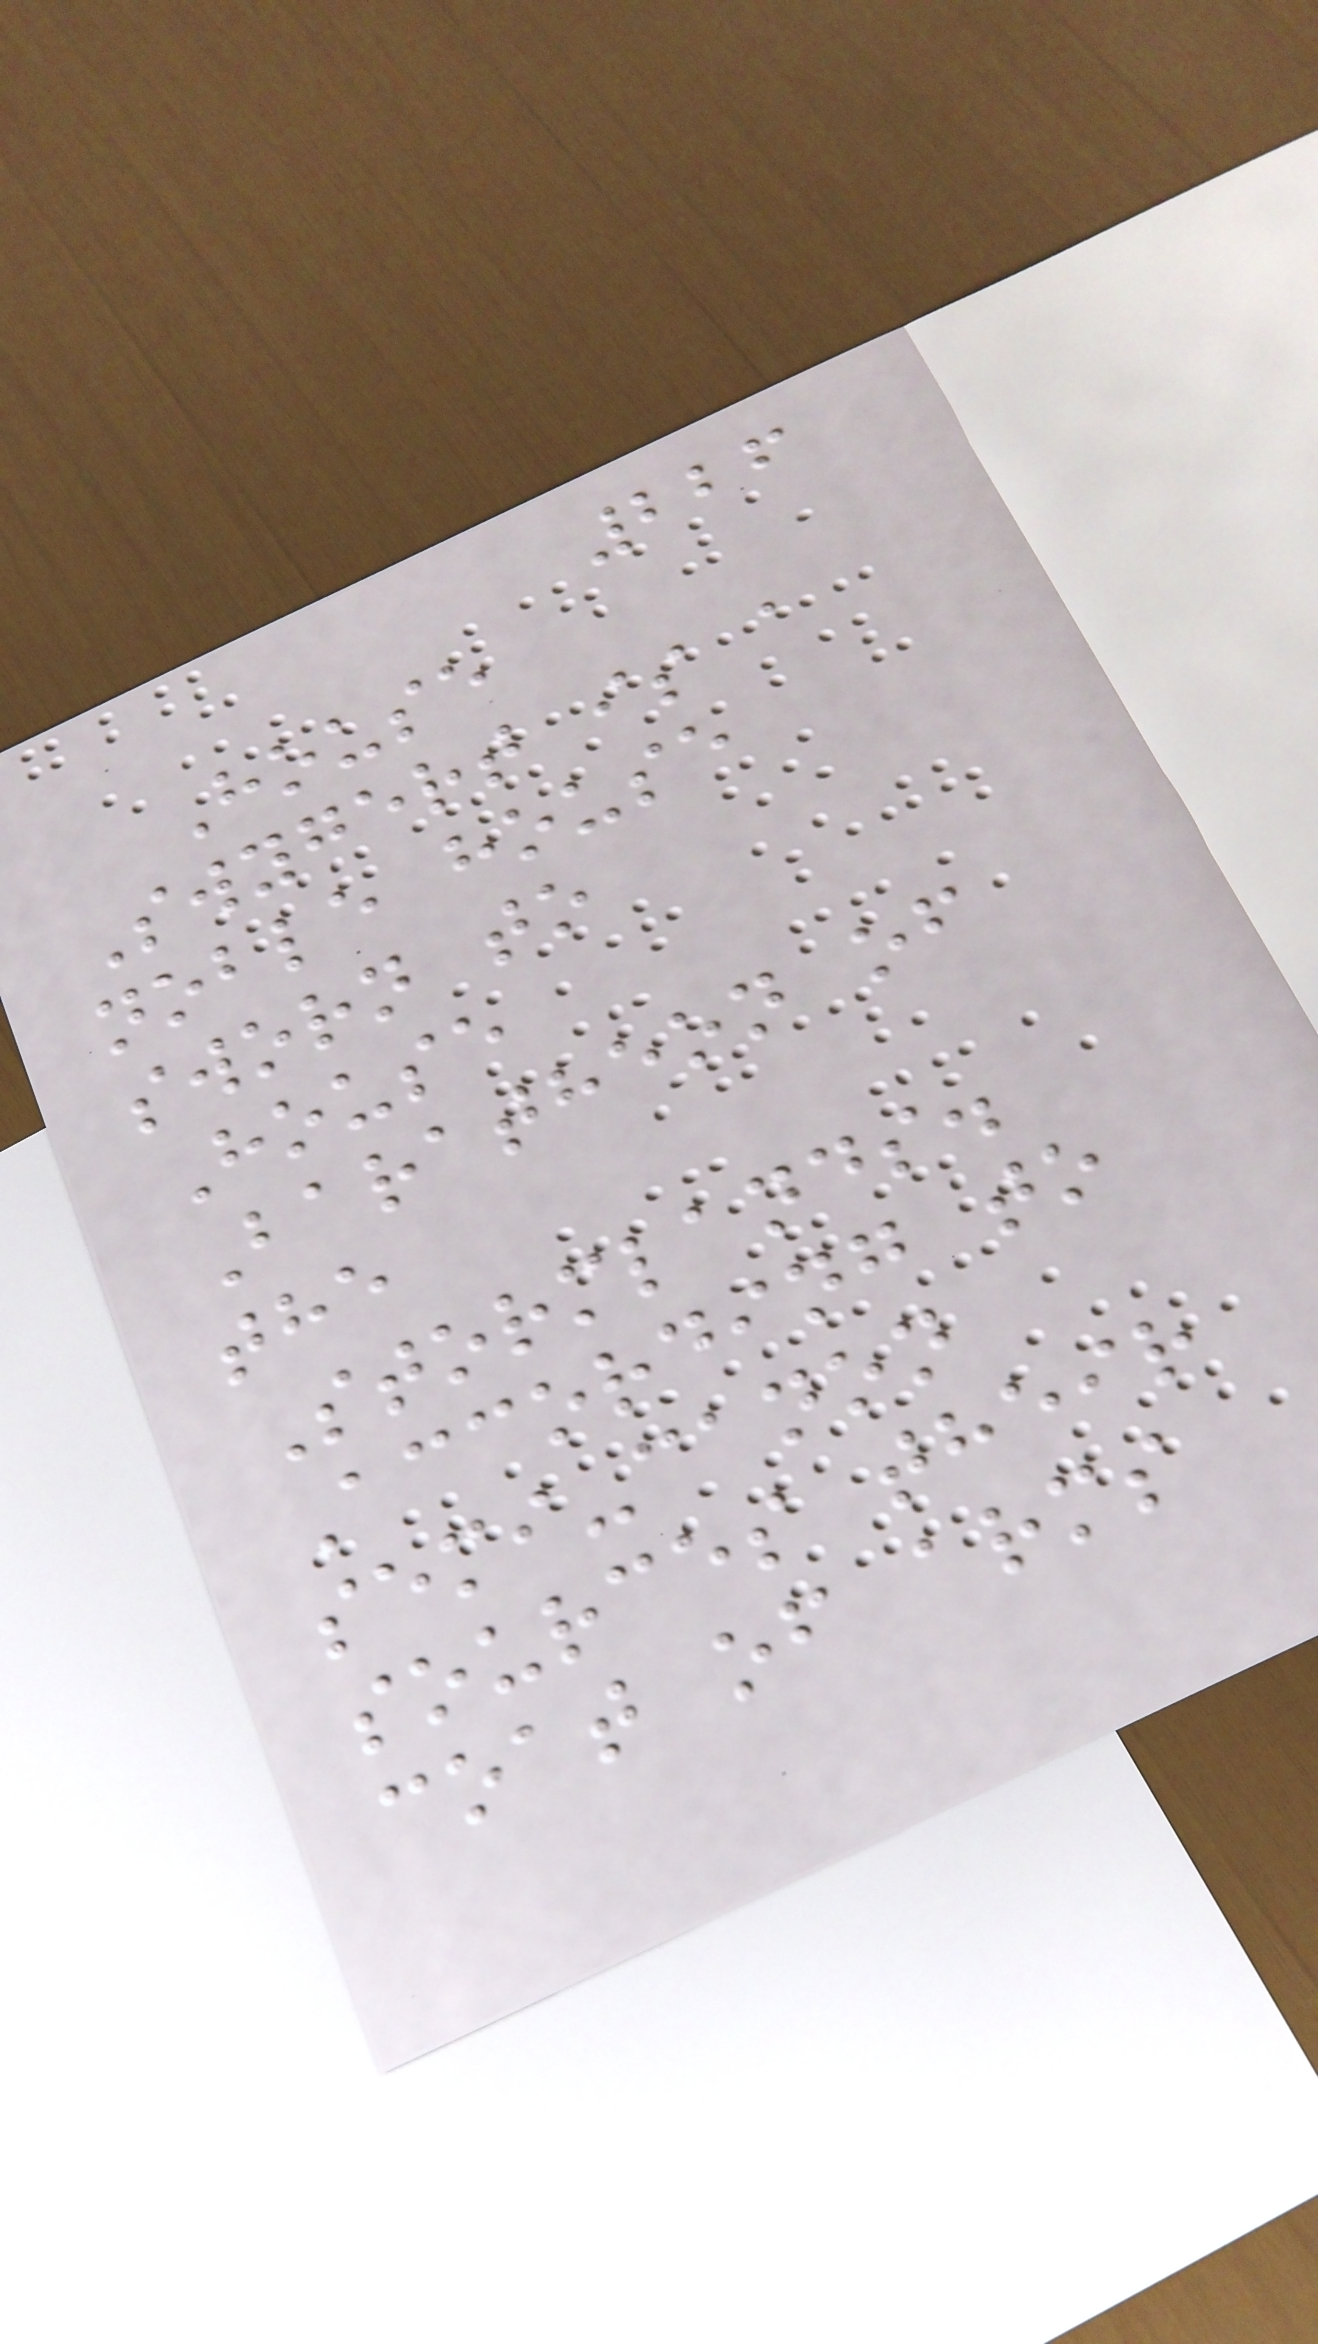226
House
Swygert is a
noble house
sworn to
House
Baratheon of
the
Stormlands.
According to
semi-canon
sources their
coat of arms
